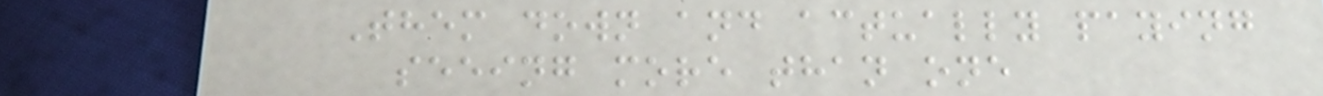Them down and actually paying
seeing more than one
